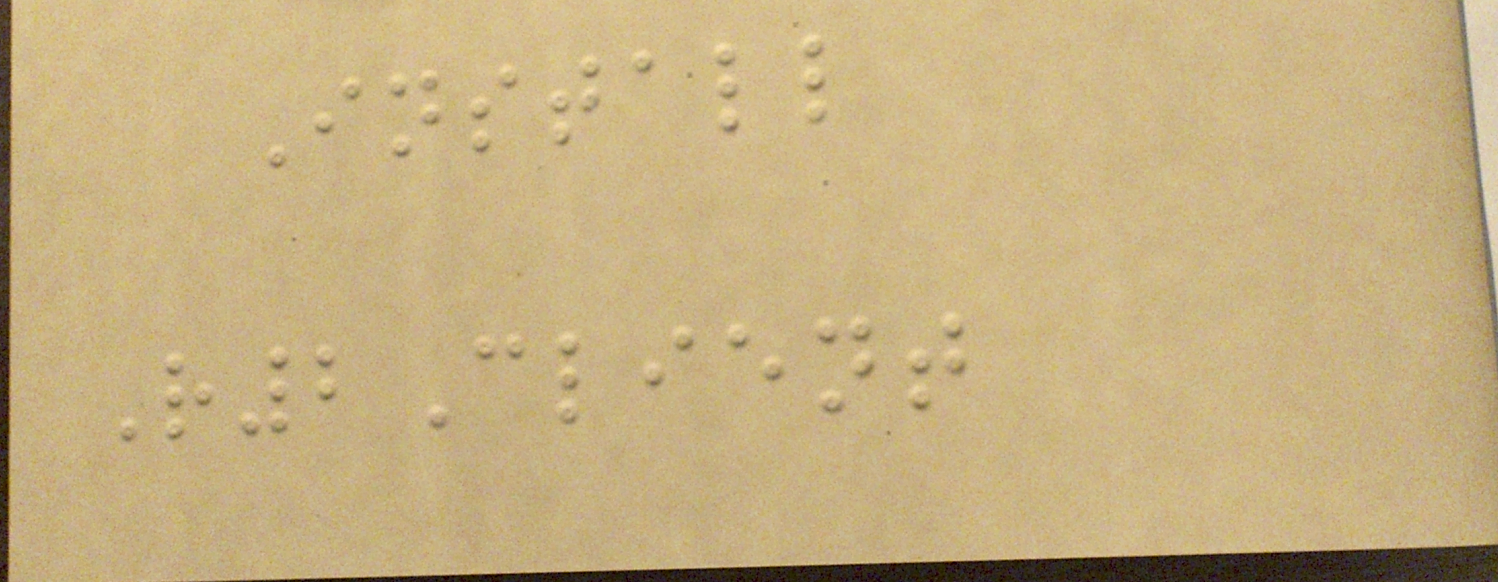Install
R2Client
